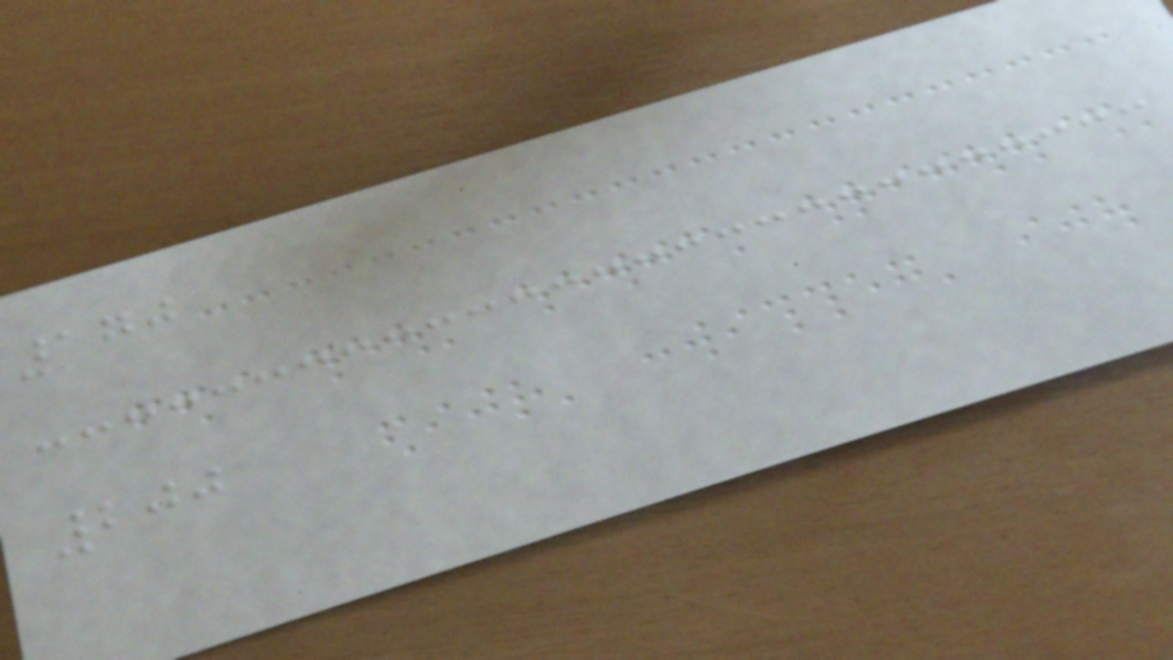170
200
